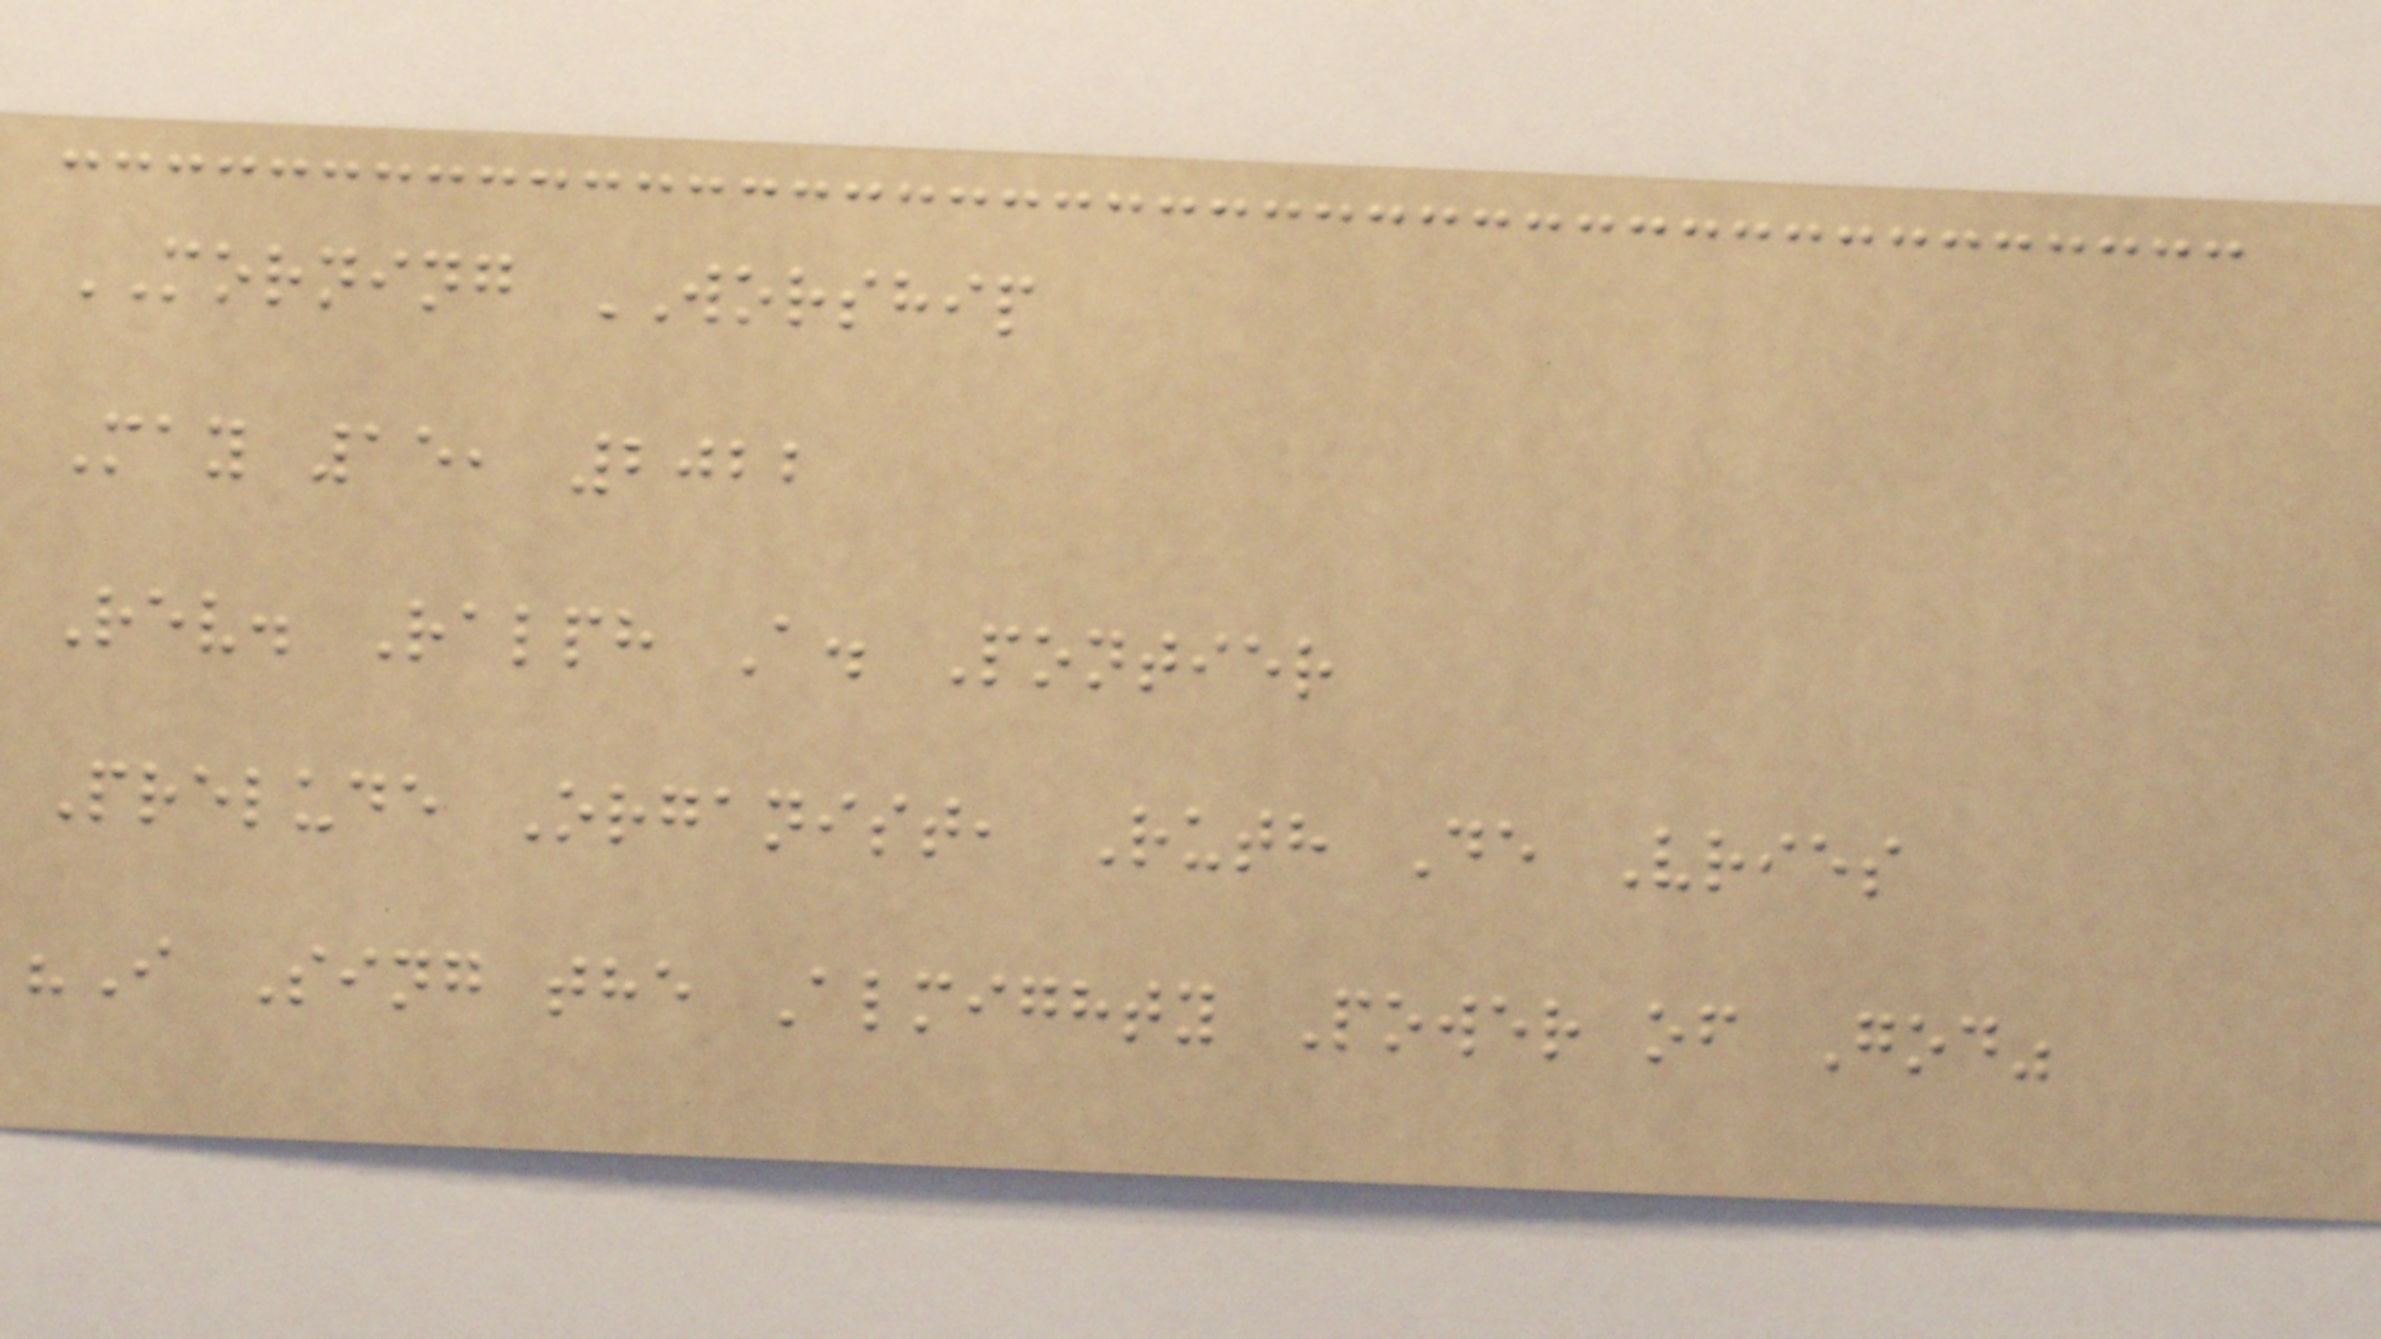MORNING WORSHIP
May 15, 2022
Rev. Ralph A. Pontier
Prelude Organist, Ruth De Vries
"I Sing the Almighty Power of God"
